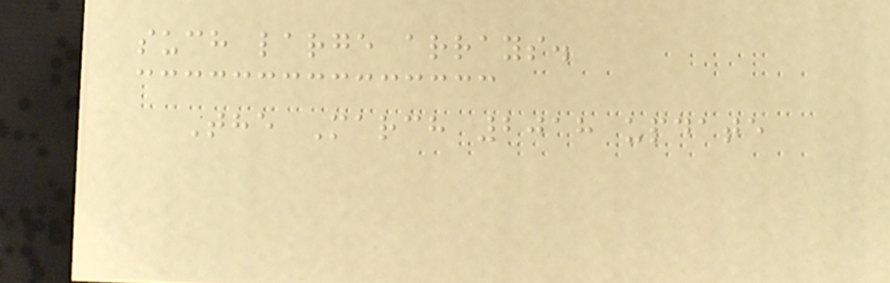such large arrays.
The March 2018 update
